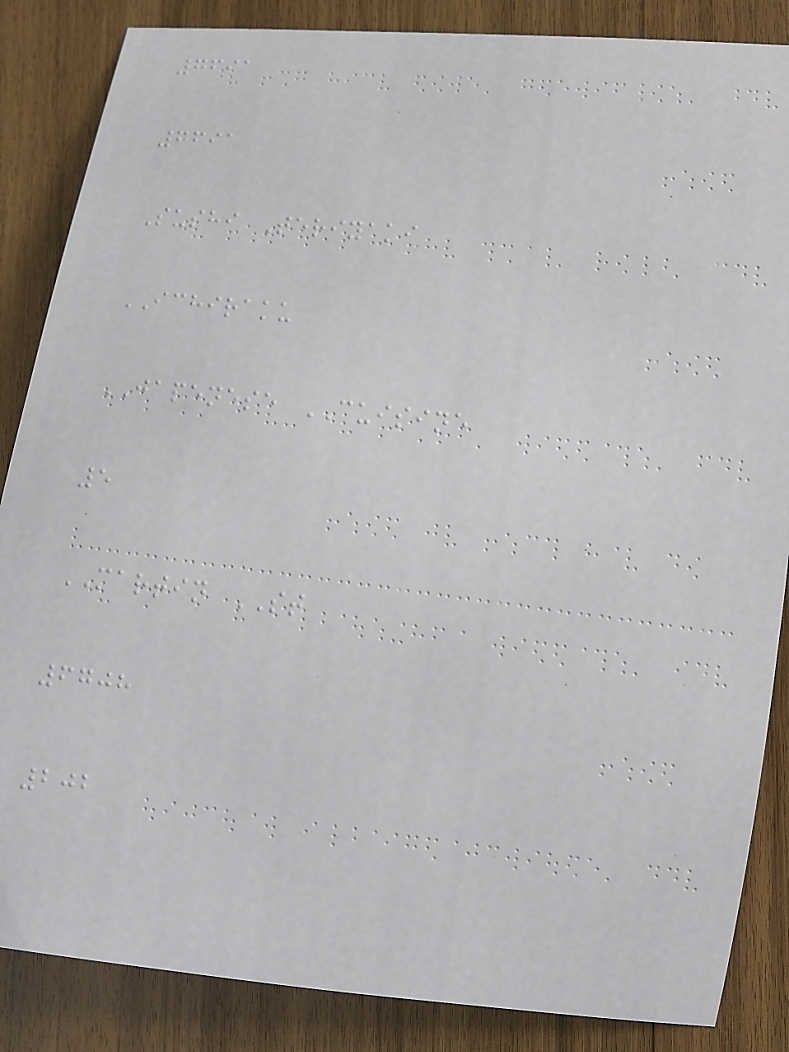7691
7691
Sushi Teriyaki
ICHIRAKU
JAPENESE CUISINE
5
MARTIN ST
6708
202
